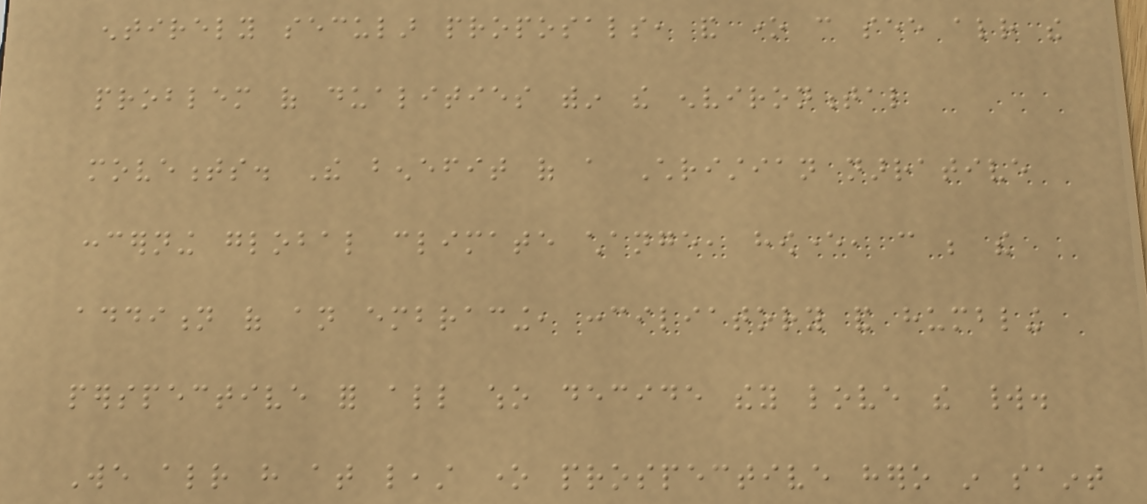entirely secular proposals, and one can see already the
problem of dualities within the environmental
movements. The benefit of a Christian narrative
concerning global climate change, however, can be the
addition of an embracing, conciliatory and humbling
perspective for all who decide they love the world.
We already have at least one prospective hero in saint
